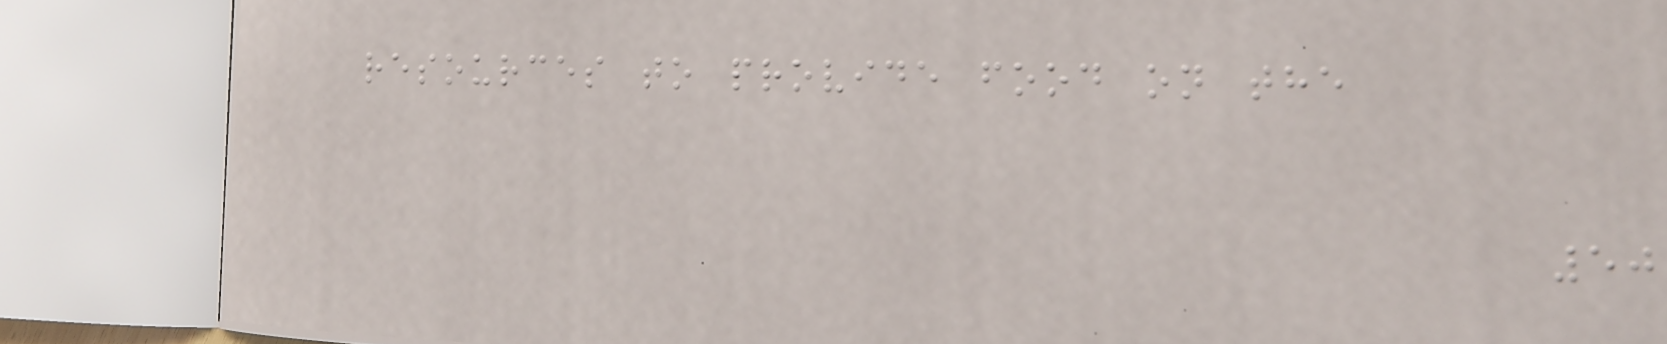resources to provide food on the
50
